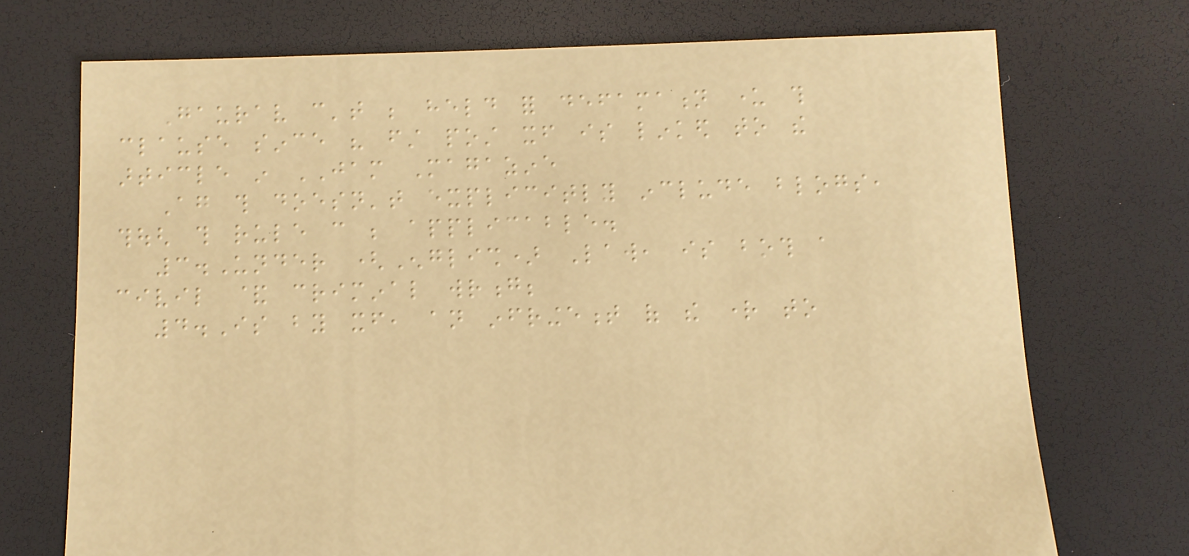Gaurav can't be held for defamation under this
clause since his first post itself is linked to the
article in JAM Magazine
Again this doesn't explicitly include blogs,
though this rule can be applicable.
3.Under (English) Law, is both a
civil & criminal wrong;
4.Is by itself, an infringement of the right to
